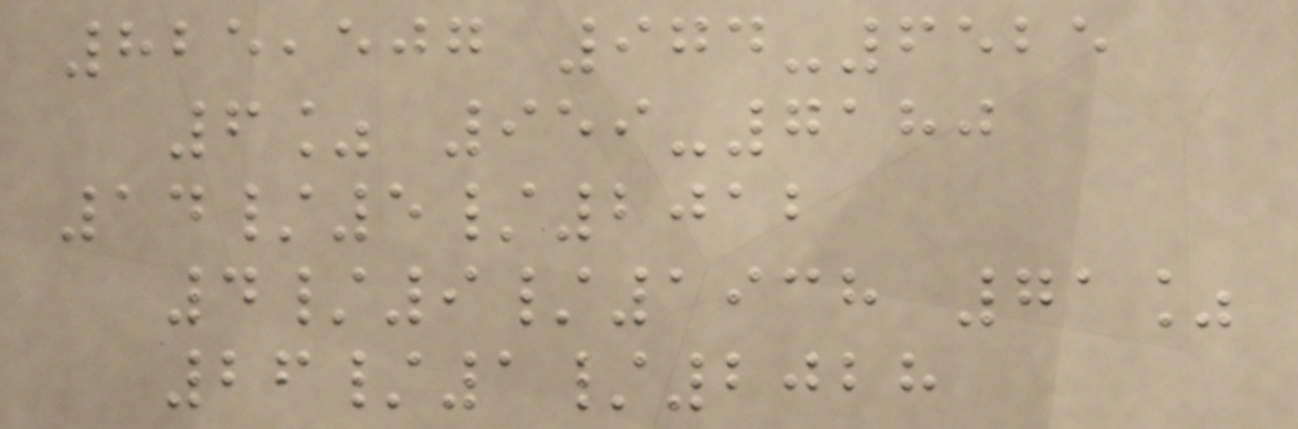825,507 974-6525
6% 959-7180
14/5/2012
4/9/1938 71%
26/1/2028
